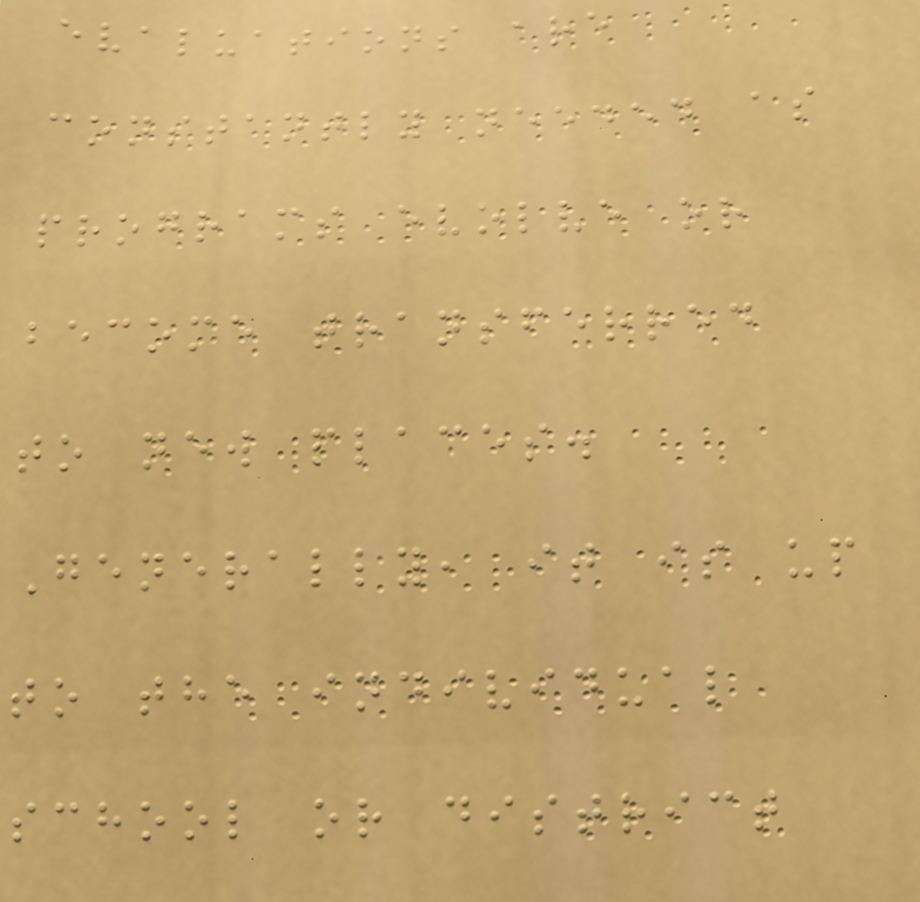evaluations are
constantly needed as
programs evolve or
become transferred
to new places.
Generally, it is up
to the individual
school or district
